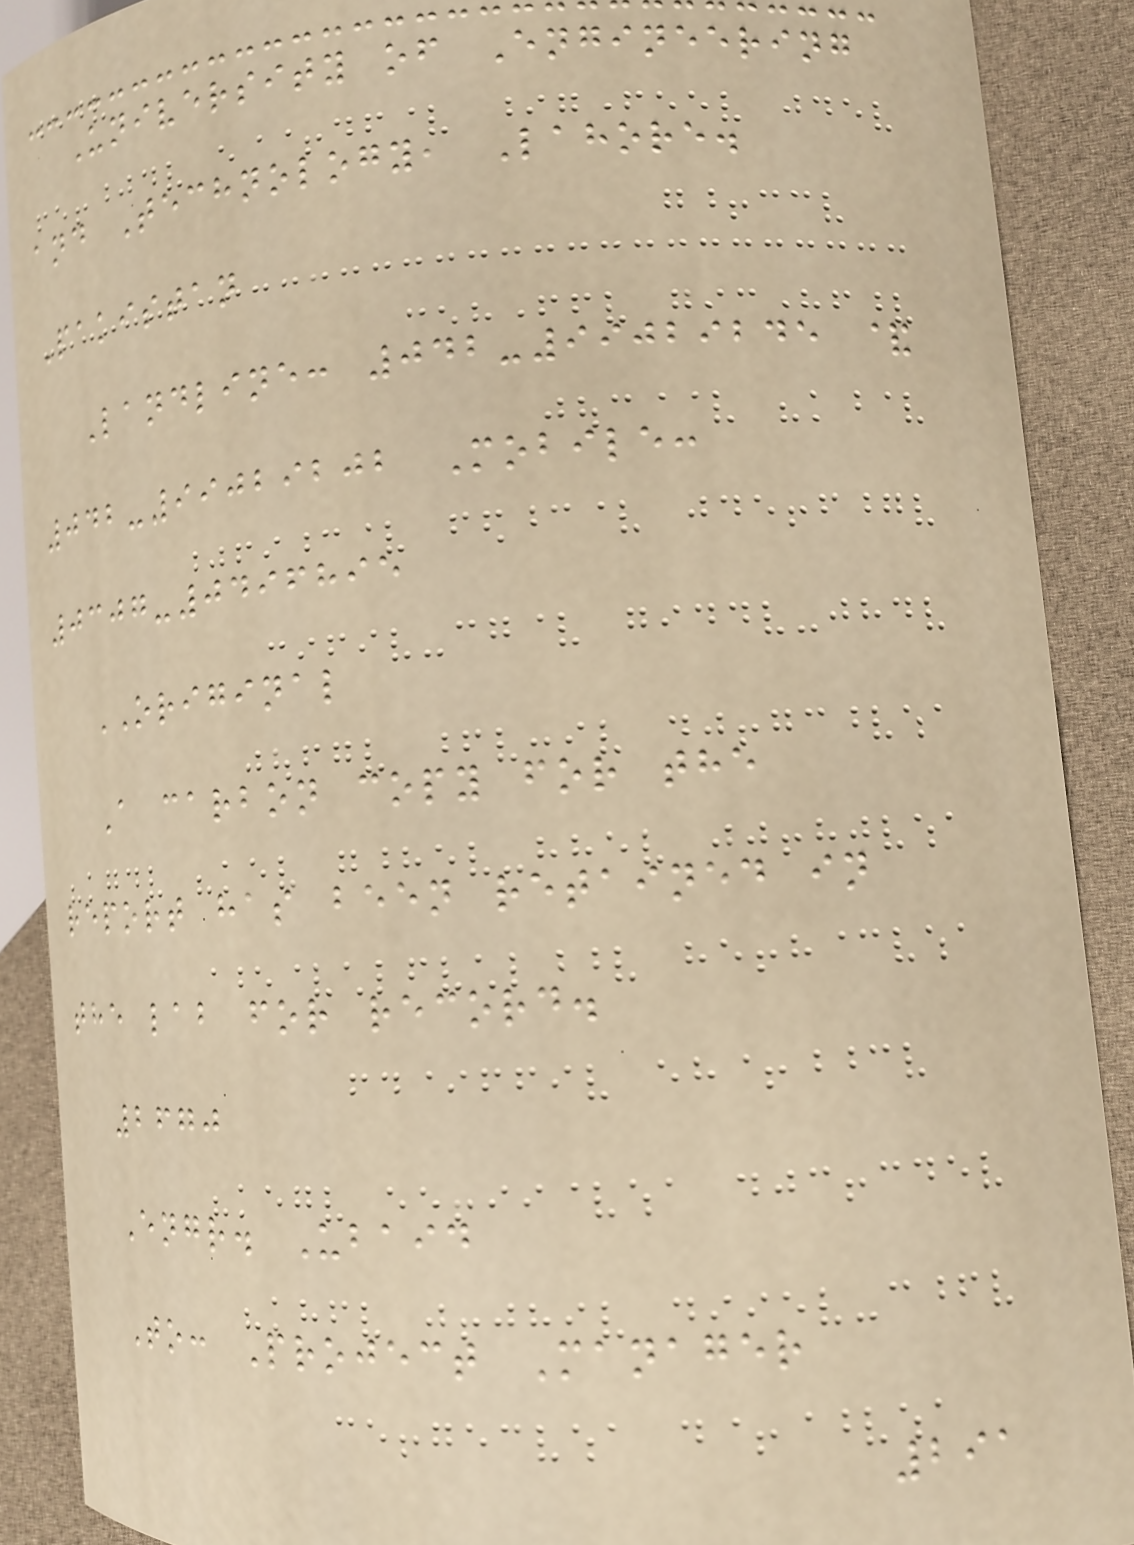University of Engineering
and Technology, Lahore.
Pakistan
Landline: 042-99029245 &
042-99029202 Mobile:
0307-0496895
ORIGINAL
A carbon copy for the
report has been retained in
the lab for record.
2670
Engr. Ubaid
To: Project Manager
291
